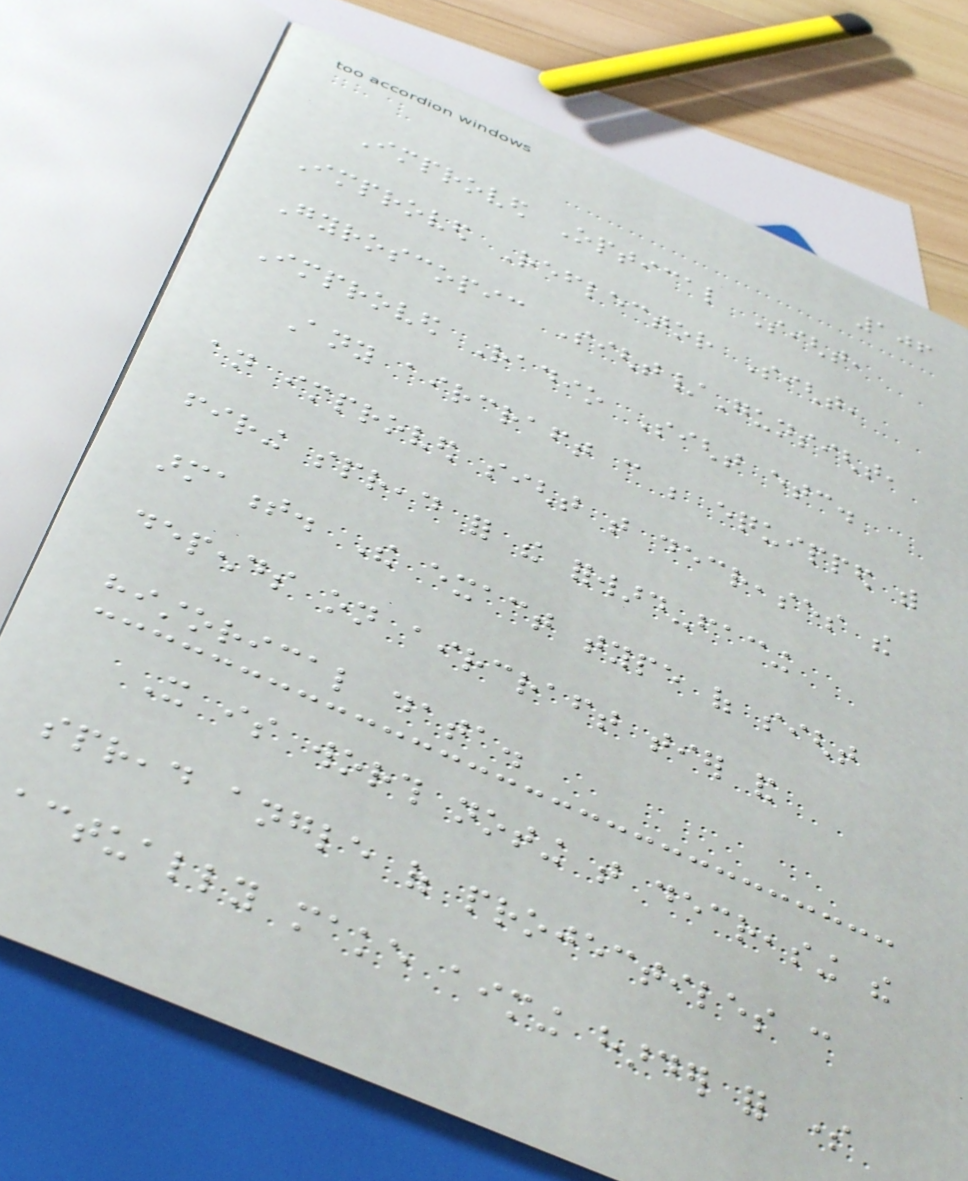106
Improved Optical Sight,
Improved Reflector Sight,
Gyroscopic Sight/Gunsight,
Improved Radio Sight etc.
Any aircraft can be equipped with
an improved sight that decreases the
firing spread for the forward-facing
armament. The exact type of sight
depends on aircraft tier and
historical data.
It is worth noting that decreasing the
spread angle of projectiles can
actually make aiming harder for some
